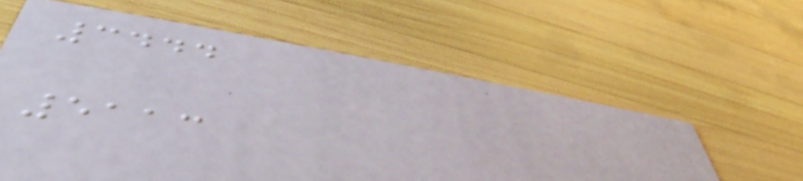3444
5113
